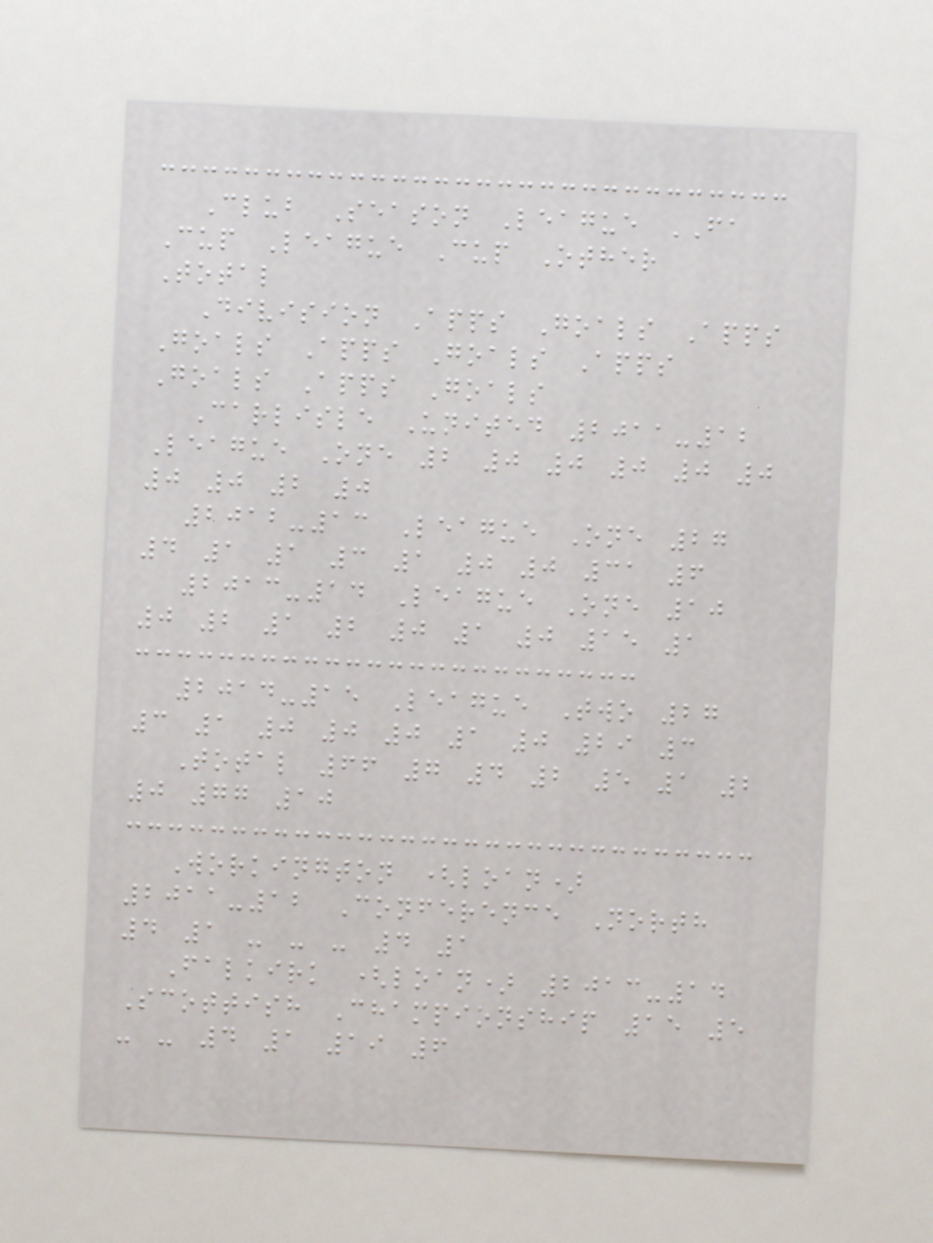Club Season League FA
Cup League Cup Other
Total
Division Apps Goals Apps
Goals Apps Goals Apps
Goals Apps Goals
Carlisle United 2011-12
League One 2 0 0 0 0 0
0 0 2 0
2012-13 League One 27
4 1 1 3 1 0 0 31 6
2013-14 League One 10
0 2 1 2 0 1 0 15 1
2014-15 League Two 27
3 1 0 0 0 1 0 29 3
Total 66 7 4 2 5 1 2
0 77 10
Workington (loan)
2011-12 Conference North
4 1 - - - 4 1
Falkirk (loan) 2013-14
Scottish Championship 15 5
- - 4 1 19 6
